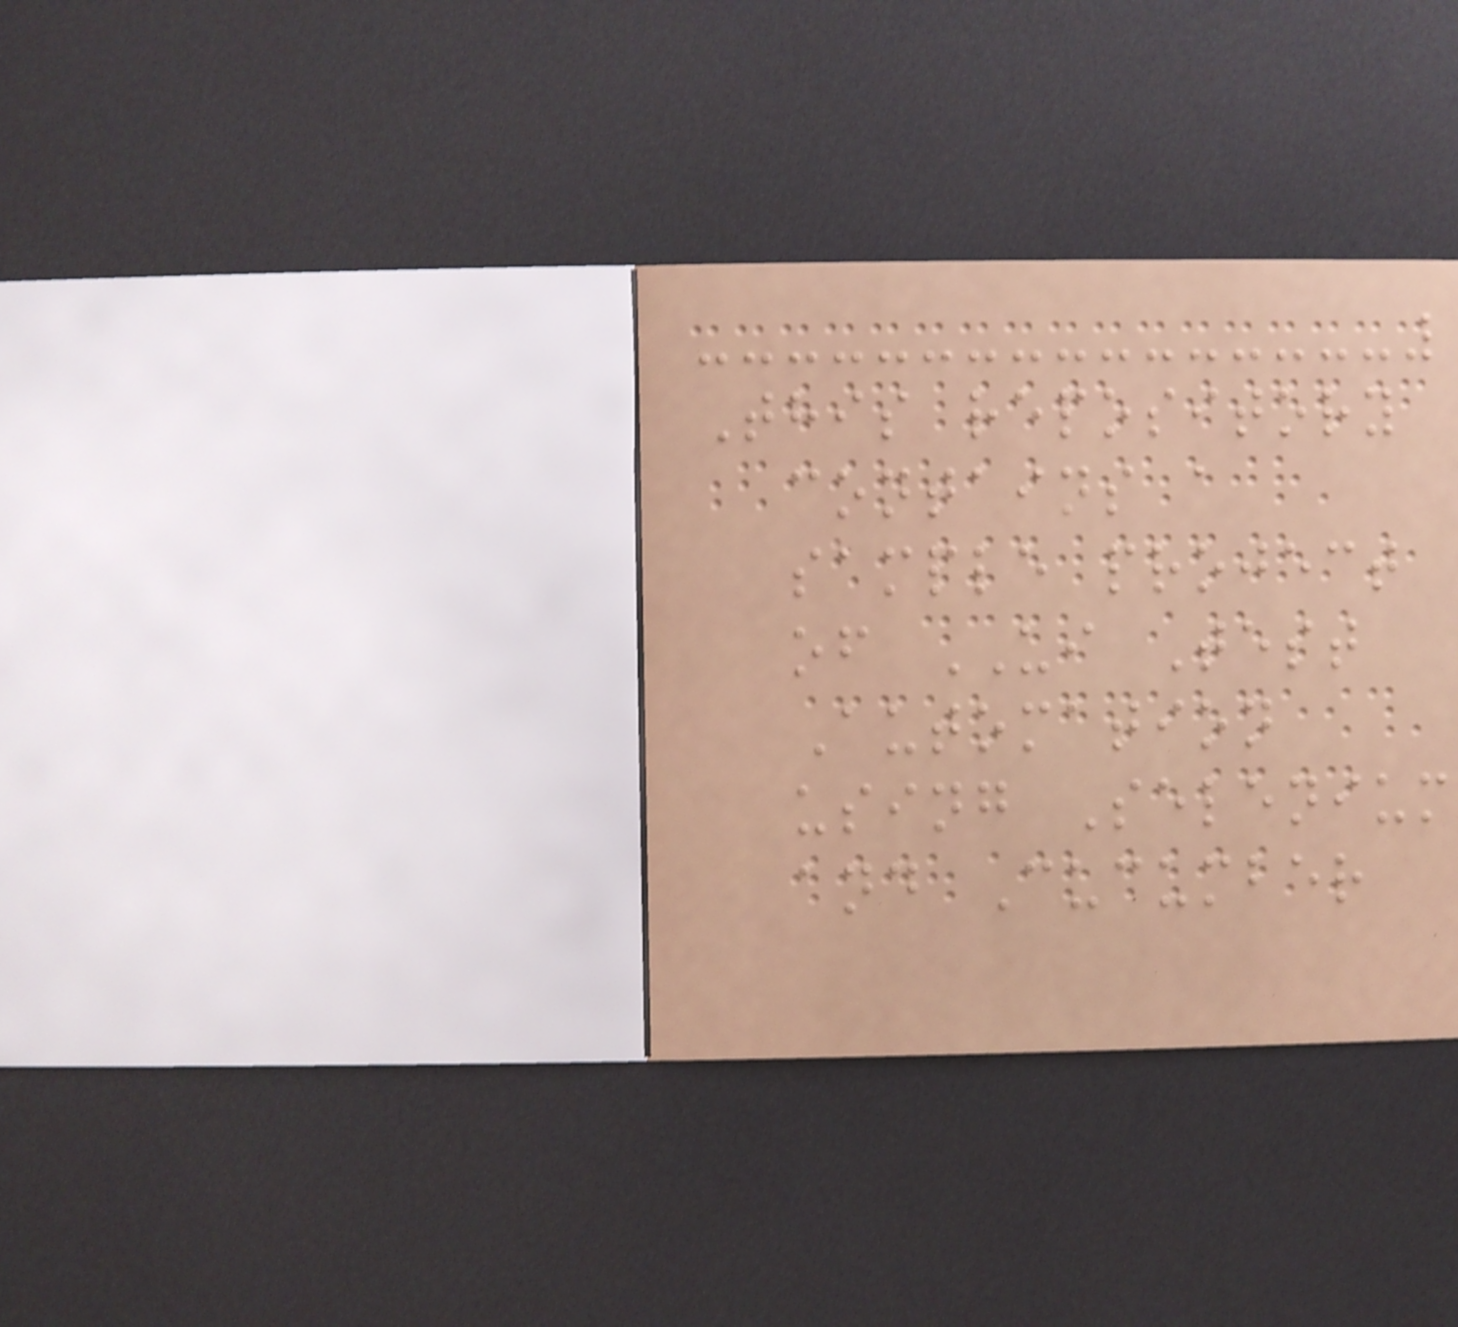This repository
contains a
sample project
of UI Test
Automation
using Selenium
and Cucumber
